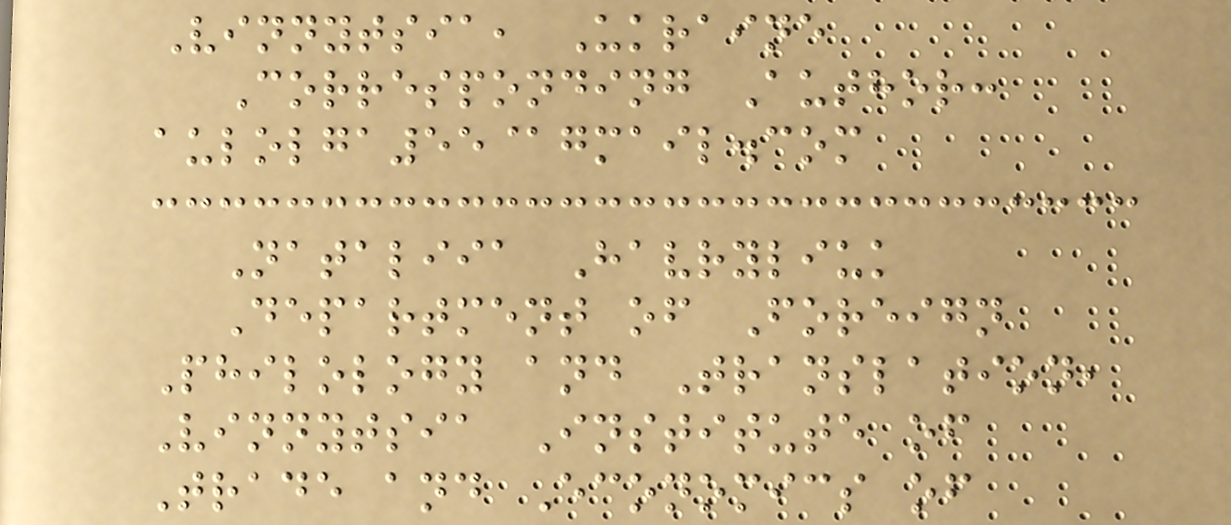Vinnytsia, Ukraine
Corresponding Author:
aulolga55@gmail.com
Nataliia Havryliuk
Department of Foreign
Philology and Translation,
Vinnytsia Institute of
Trade and Economics of
